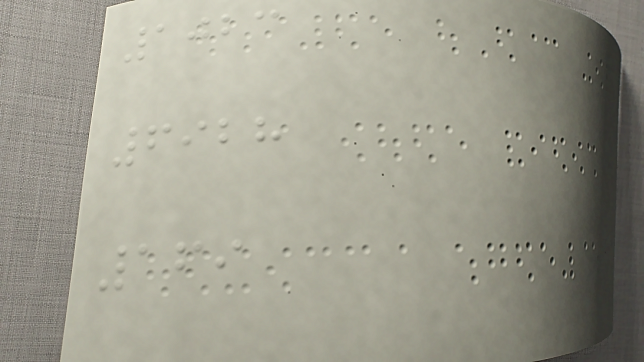1023
6928
169
